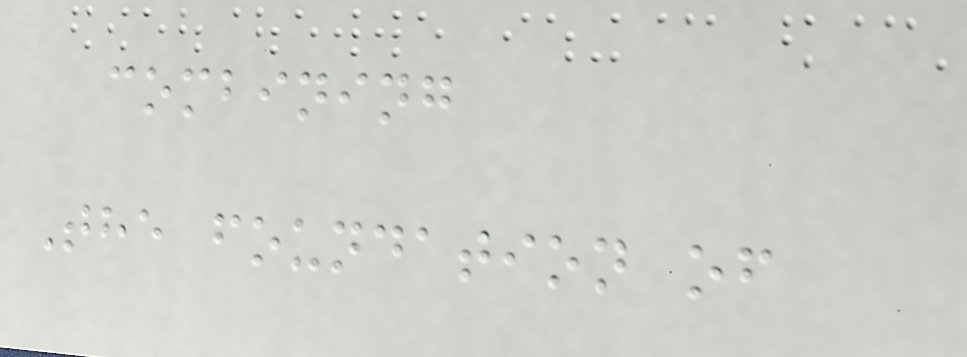combining
The foundation of
